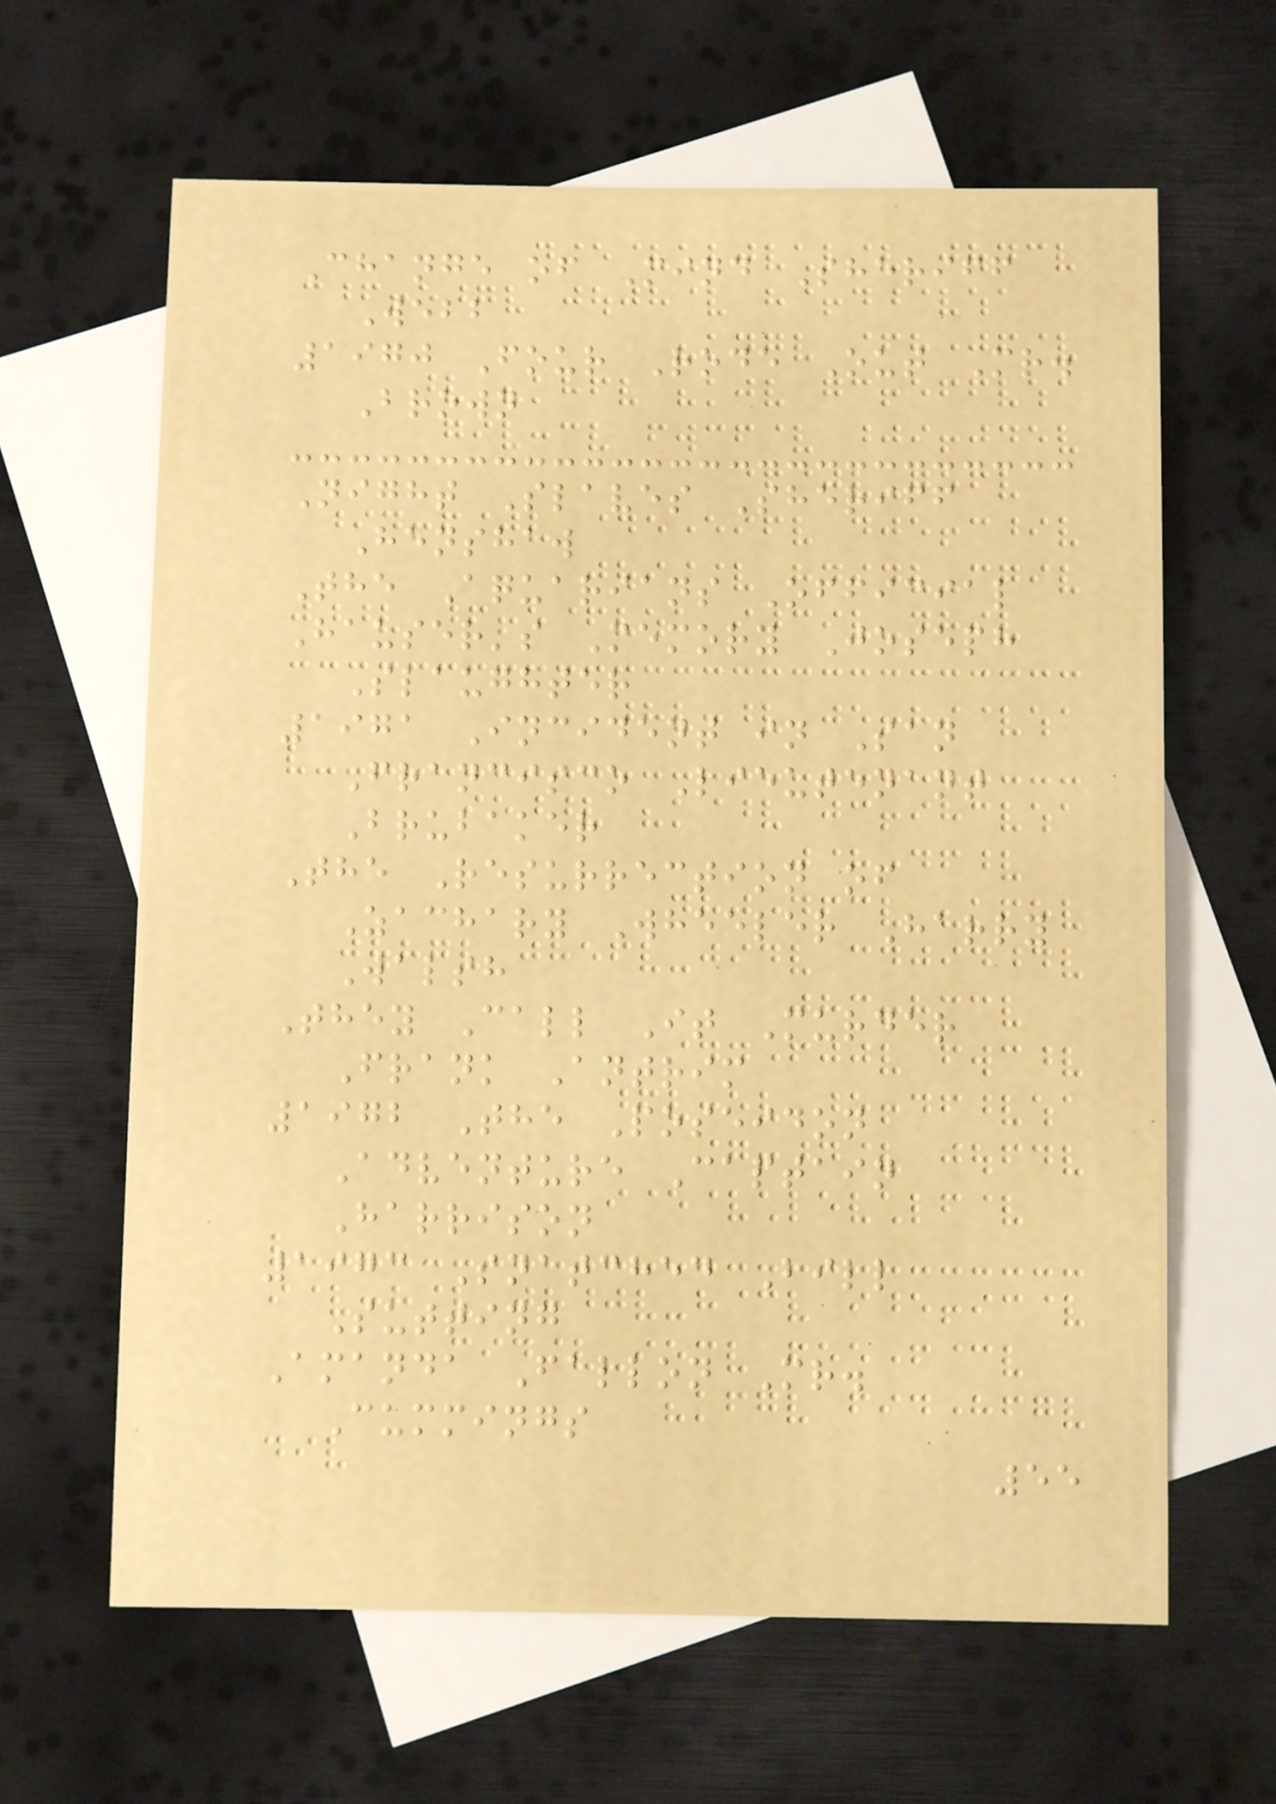Change of Mind Sheriff
Webb
1970 Four Rode Out Mr.
Brown
Night Slaves Sheriff
Henshaw
The Aquarians Official
Hauser's Memory Joseph
Slaughter
1971 Incident in San
Francisco Lieutenant
Brubaker
The Resurrection of
Zachary Wheeler Harry
Walsh
They Call It Murder
Frank Antrim
1972 The Poseidon
Adventure Captain
Harrison
1973 Snatched Bill
Sutting
Amanda Fallon Mr.
Cummings
55
